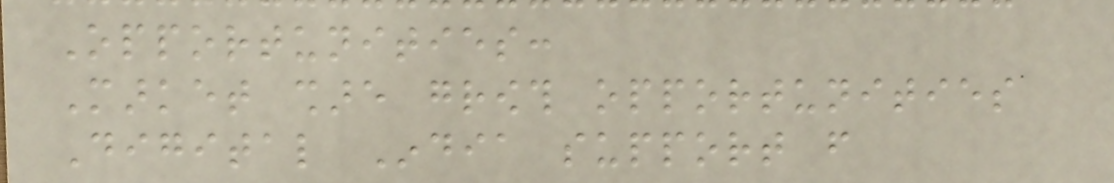Opportunities:
Market share growth opportunities
Digital India support from
